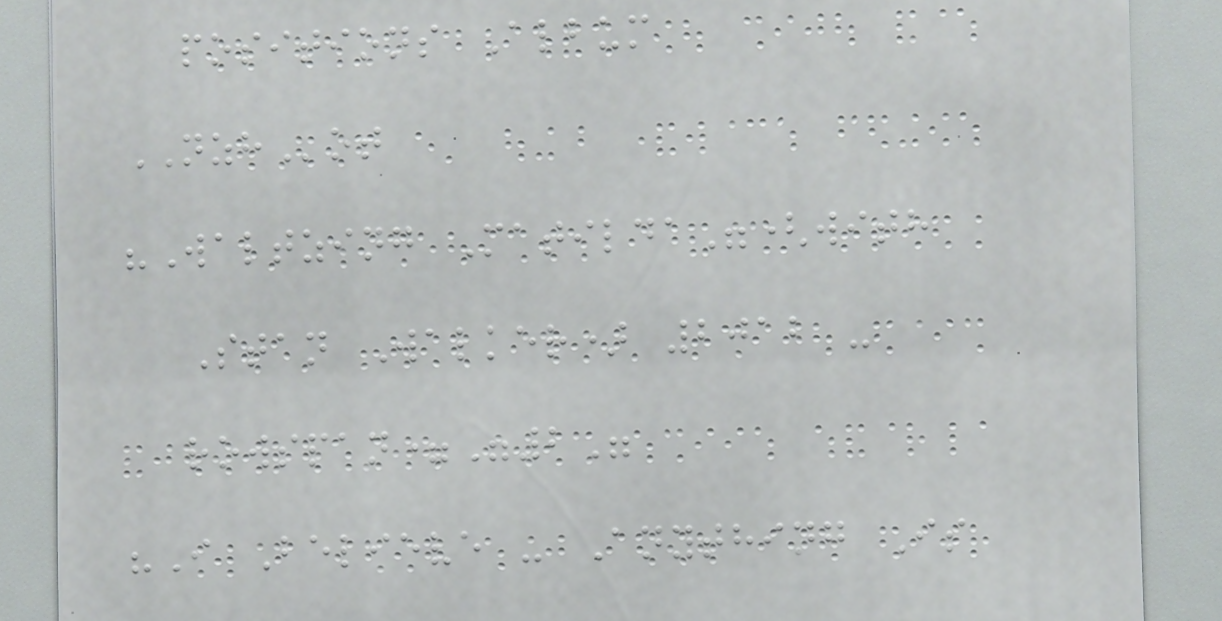positions Album
NZHot
"Waltzing Matilda"(with
Stan Walker) 2012 -
rowspan="2"
"I Believe - Anything Is
